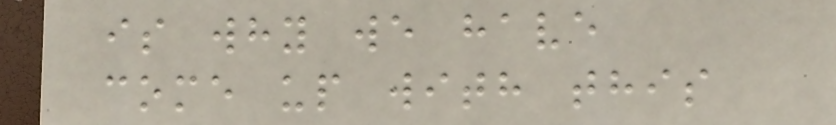is why we have
come up with this
